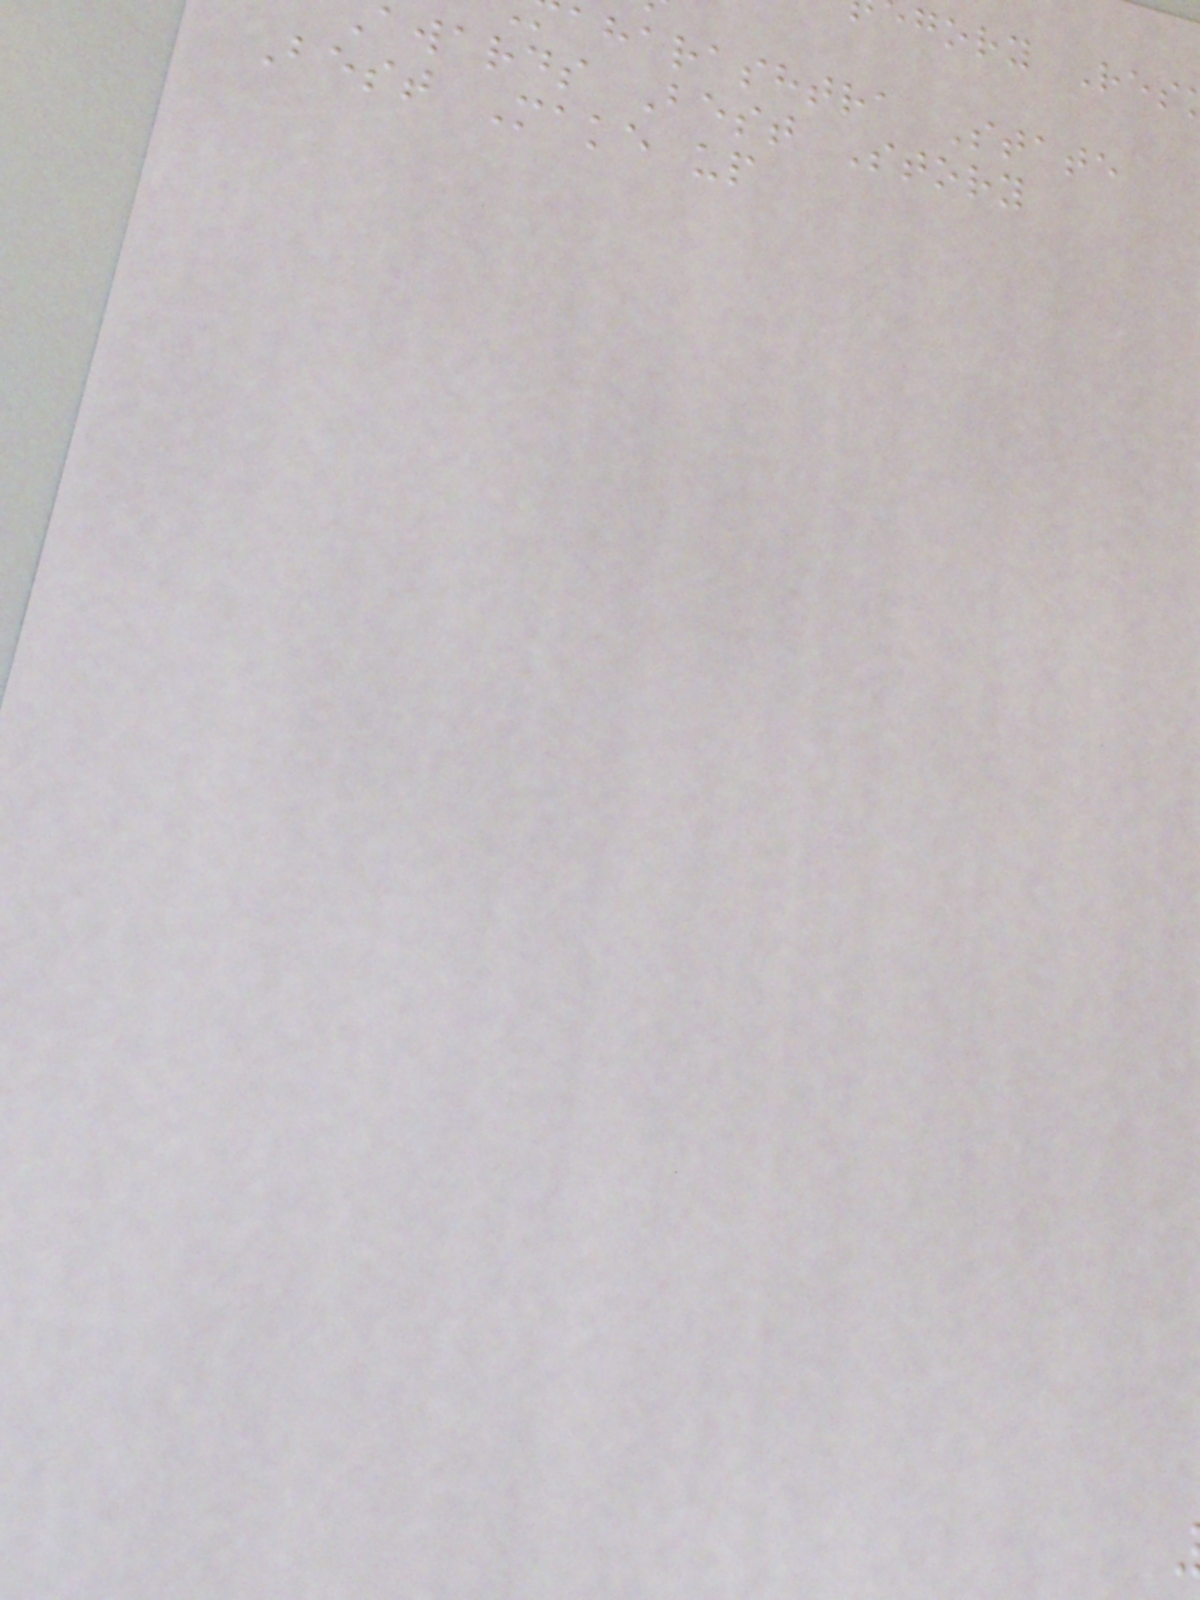gory Res
aharashtra State
awards Best Story
Best Make up
